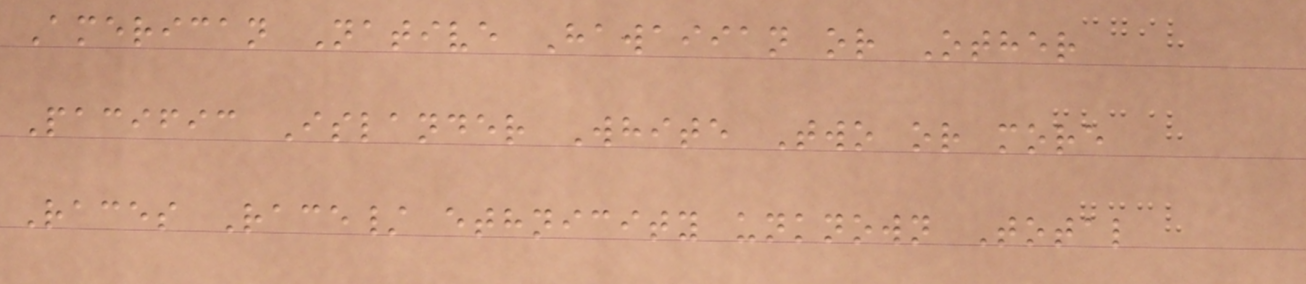American Native Hawaiian or Other
Pacific Islander White Two or more
Races Race/ ethnicity unknown Total
